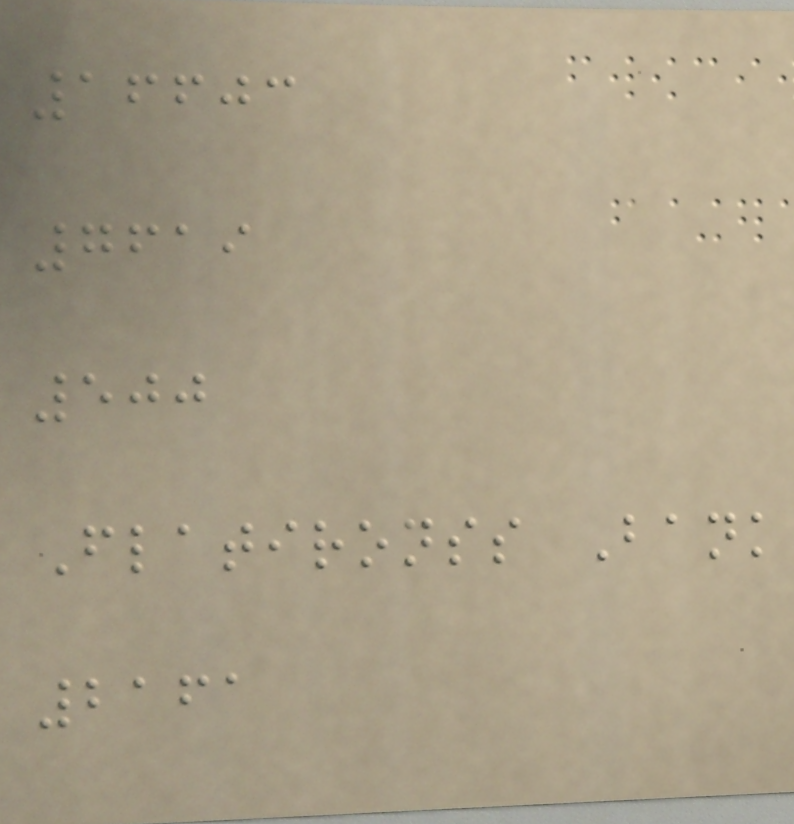16603
7619
500
Flatironss Bank
2161
